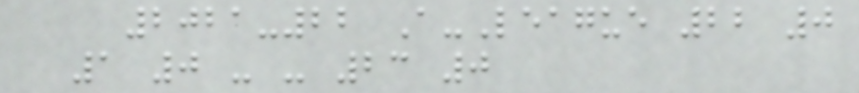2021-22 A-League 22 0
1 0 - - 23 0
